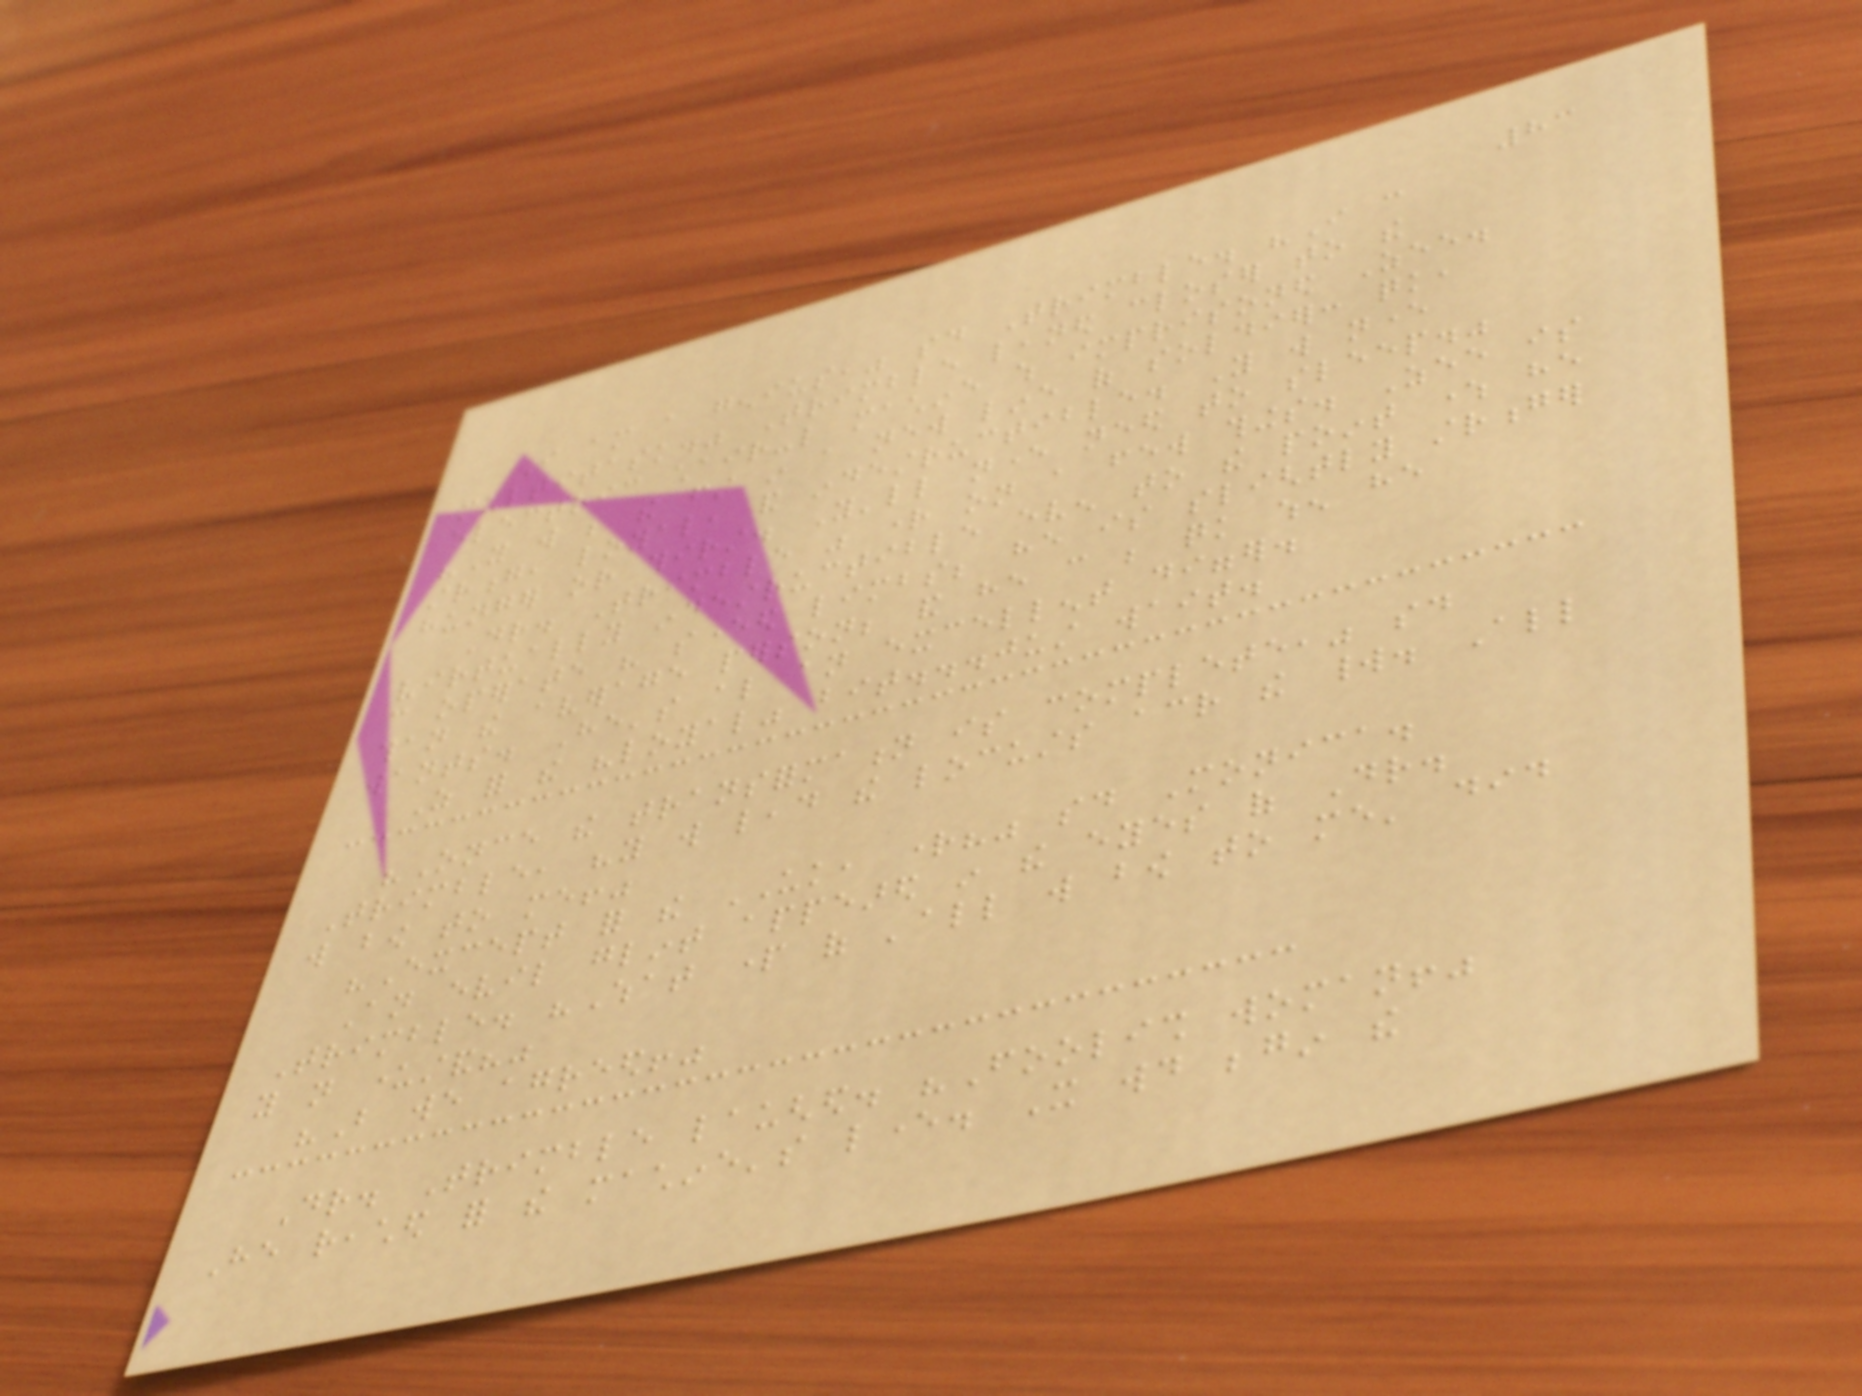83
I am a genius," said Trimble. "I can
multitask." Trimble leaned closer to the
electric chair-like machine which imprisoned Zee.
"You will be the first in a new line of soldier: quick,
strong, loyal, and indestructible. You will never
hunger or thirst. You'll never need to sleep."
Dr. Trimble was right on a few things. Zee is
virtually indestructible even to the point where he
can operate his severed limbs; he is slightly stronger
than the average person; and he can be quick when he
wants. He's also an excellent digger.
As for the "loyal" bit...just wait.
"Once the transformation is complete," said
Trimble, "you will lead the locusts across the world. All
will bow to me!"
"Except for the UK, right?" said Monica.
An evil glint appeared in the eyes of Dr.
Trimble. "What part of 'all will bow to me' did
you not understand?"
"But we agreed!"
Dr. Trimble laughed. "Foolish woman!"
He reached for the machine's lever. It would begin the
